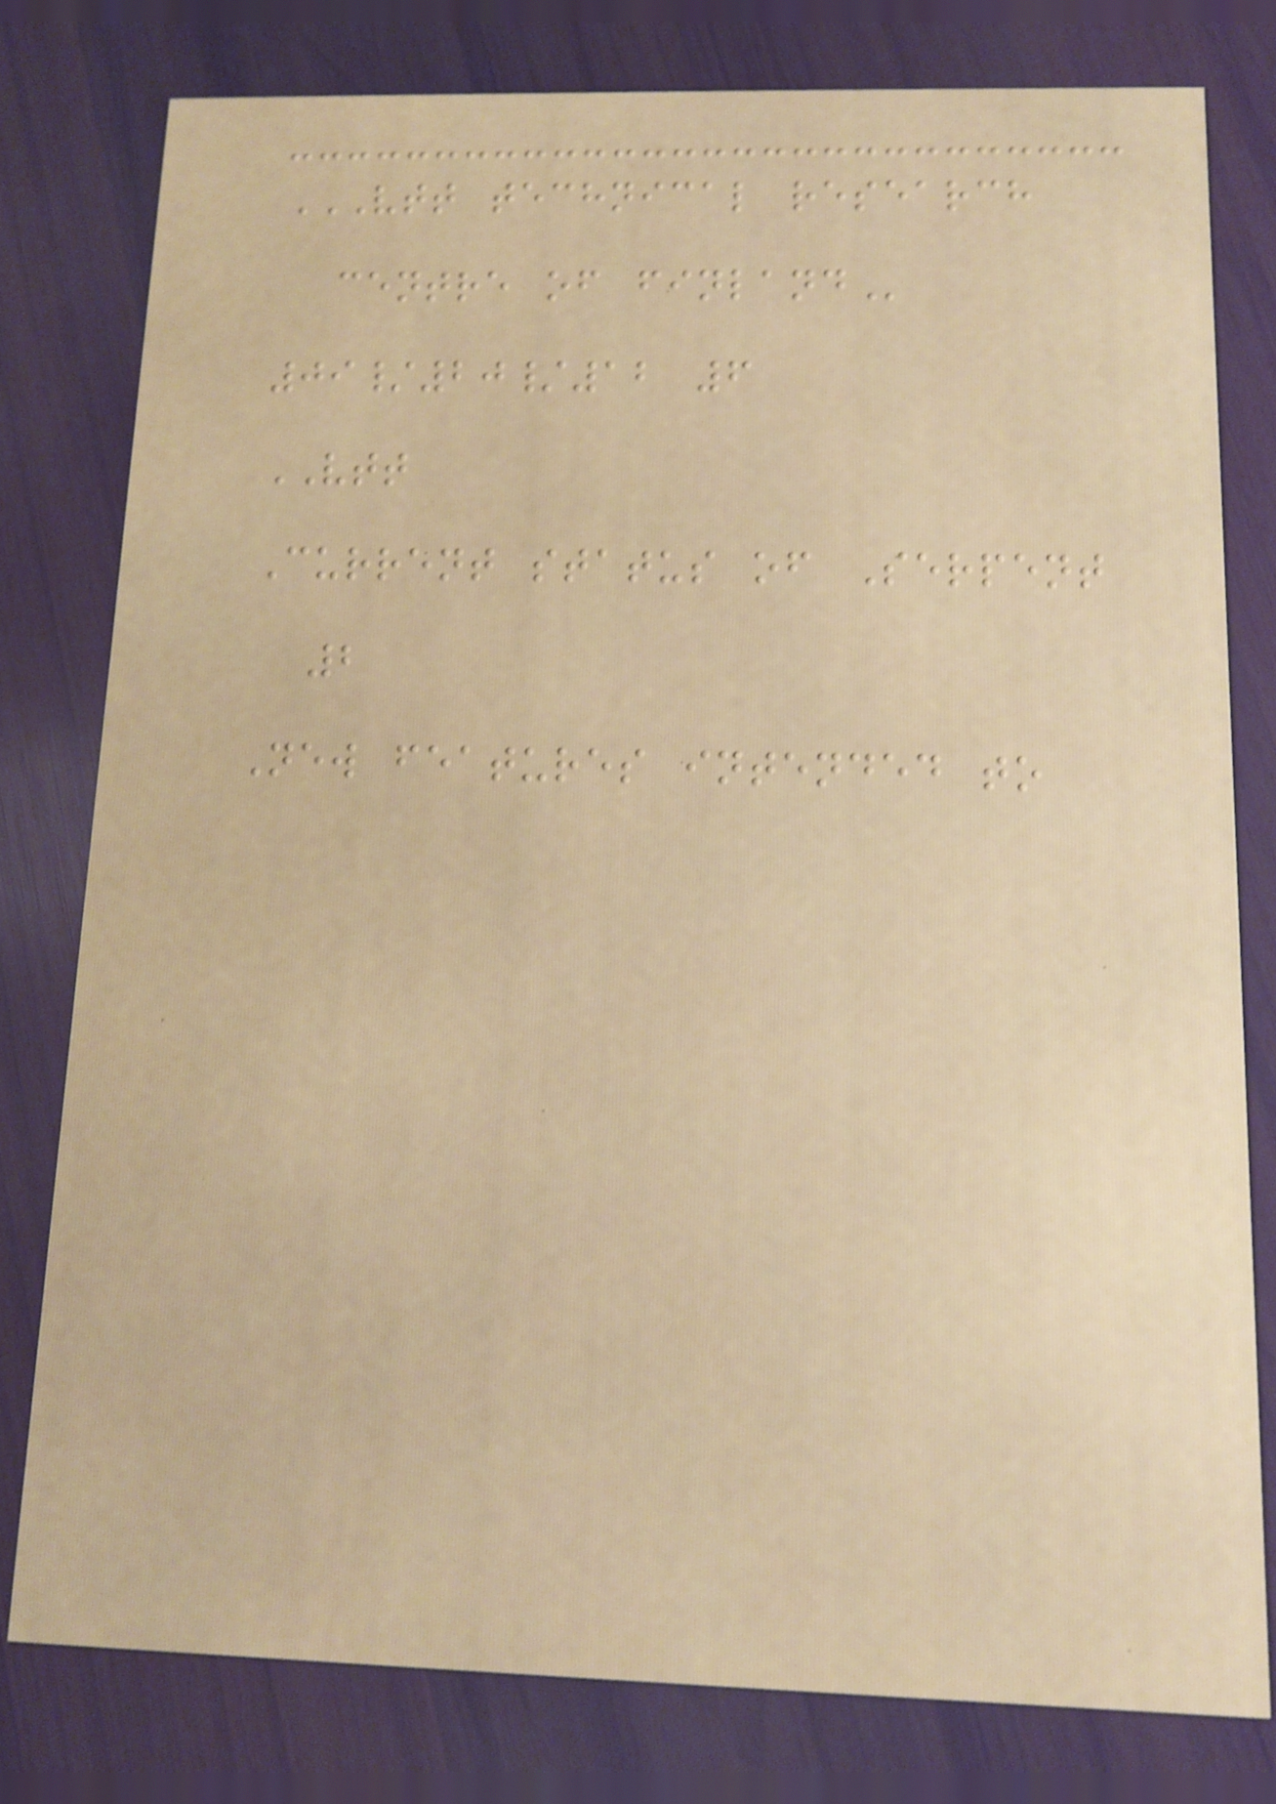VTT TECHNICAL RESEARCH
CENTRE OF FINLAND
09/20/12 6
VTT
Current status of Serpent
2
New features intended to
